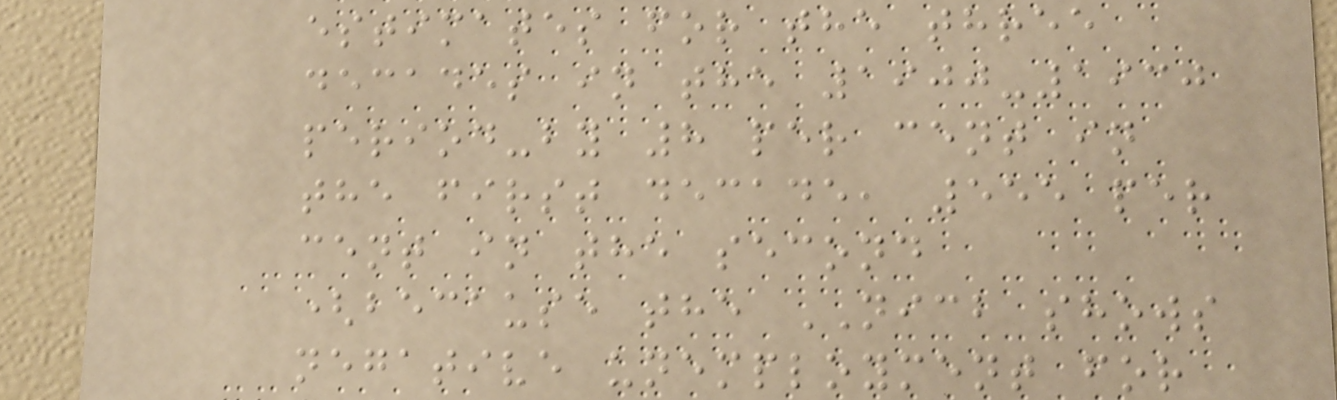estimates for the three
decades in the 1900-1930
period-by 8 per cent in
the first decade, 555 per
cent in the second
(because the NICB shows
negative unemployment for
